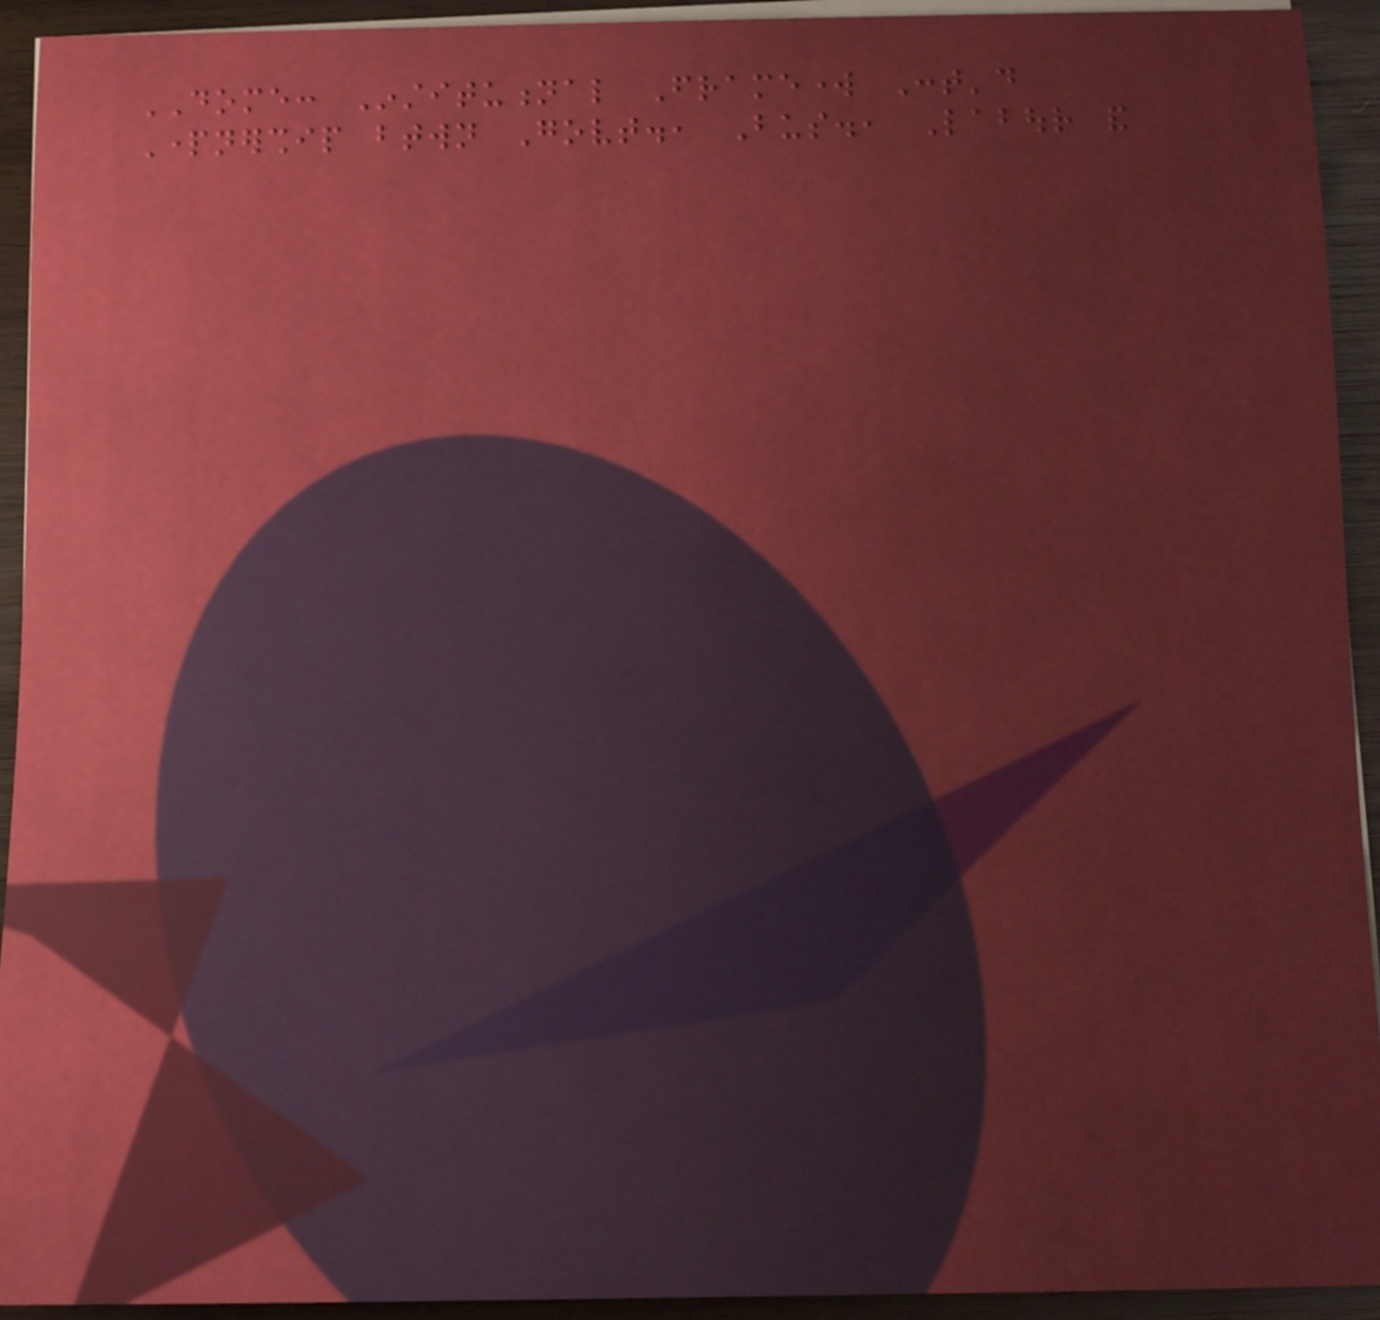DOME: Institutional Framework Cont'd
Partnership btwn Govt., Bus., Labour and
